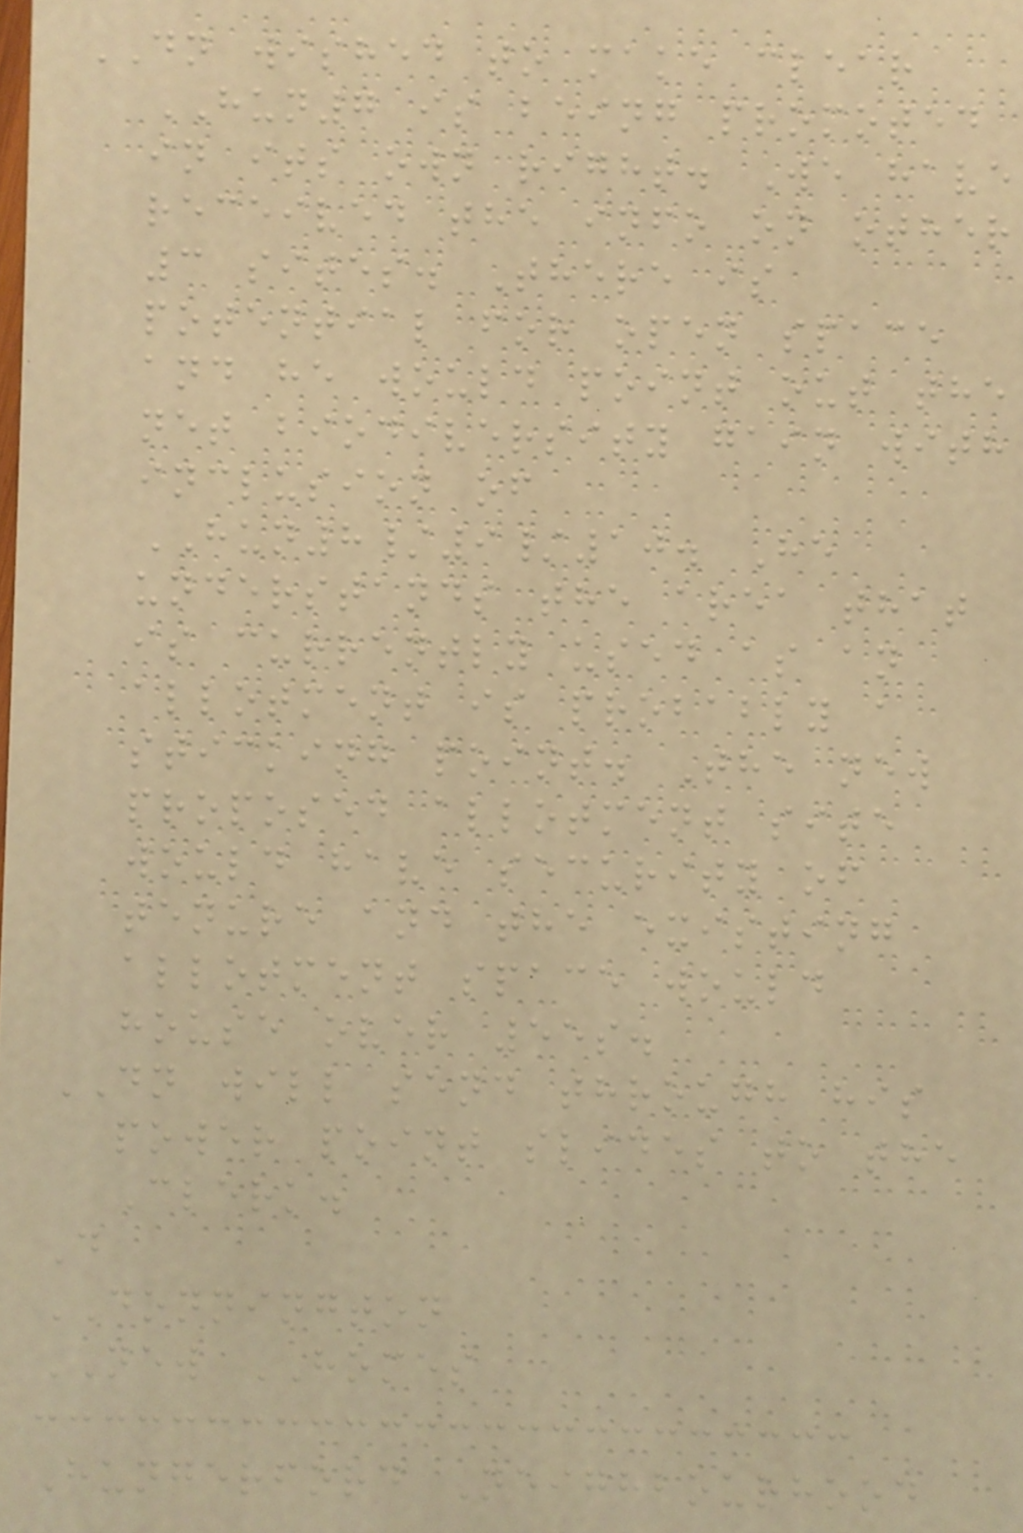DN wished to make clear
HUN7 is being promoted
in its own right. We have
received the info on other
3 sites. There is
potential for open space
and he would point out the
net biodiversity gain with
inclusion of
HUN8/9/10. He
understands the area that
is currently used as an
allotment is probably a
sticking point. The new
proposed allotment site
would have security of
tenure and the existing
allotment space would
house over 55s.
DN will send through his
power point slides to the
Clerk.
D
DONNINGTON
NEW HOMES
Hungerford Neighbourhood
